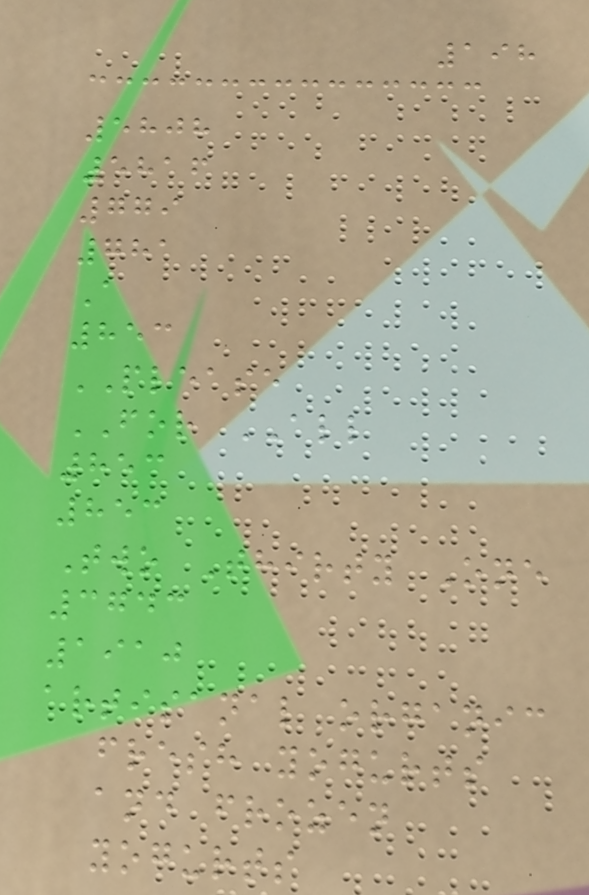198
5808
5816
779
781
A
853
PLEASE
FOR ALL
853
853
Two Thirty One
3743
1910
artisanal organic
fresh yogurts
and frozen
yogurts
